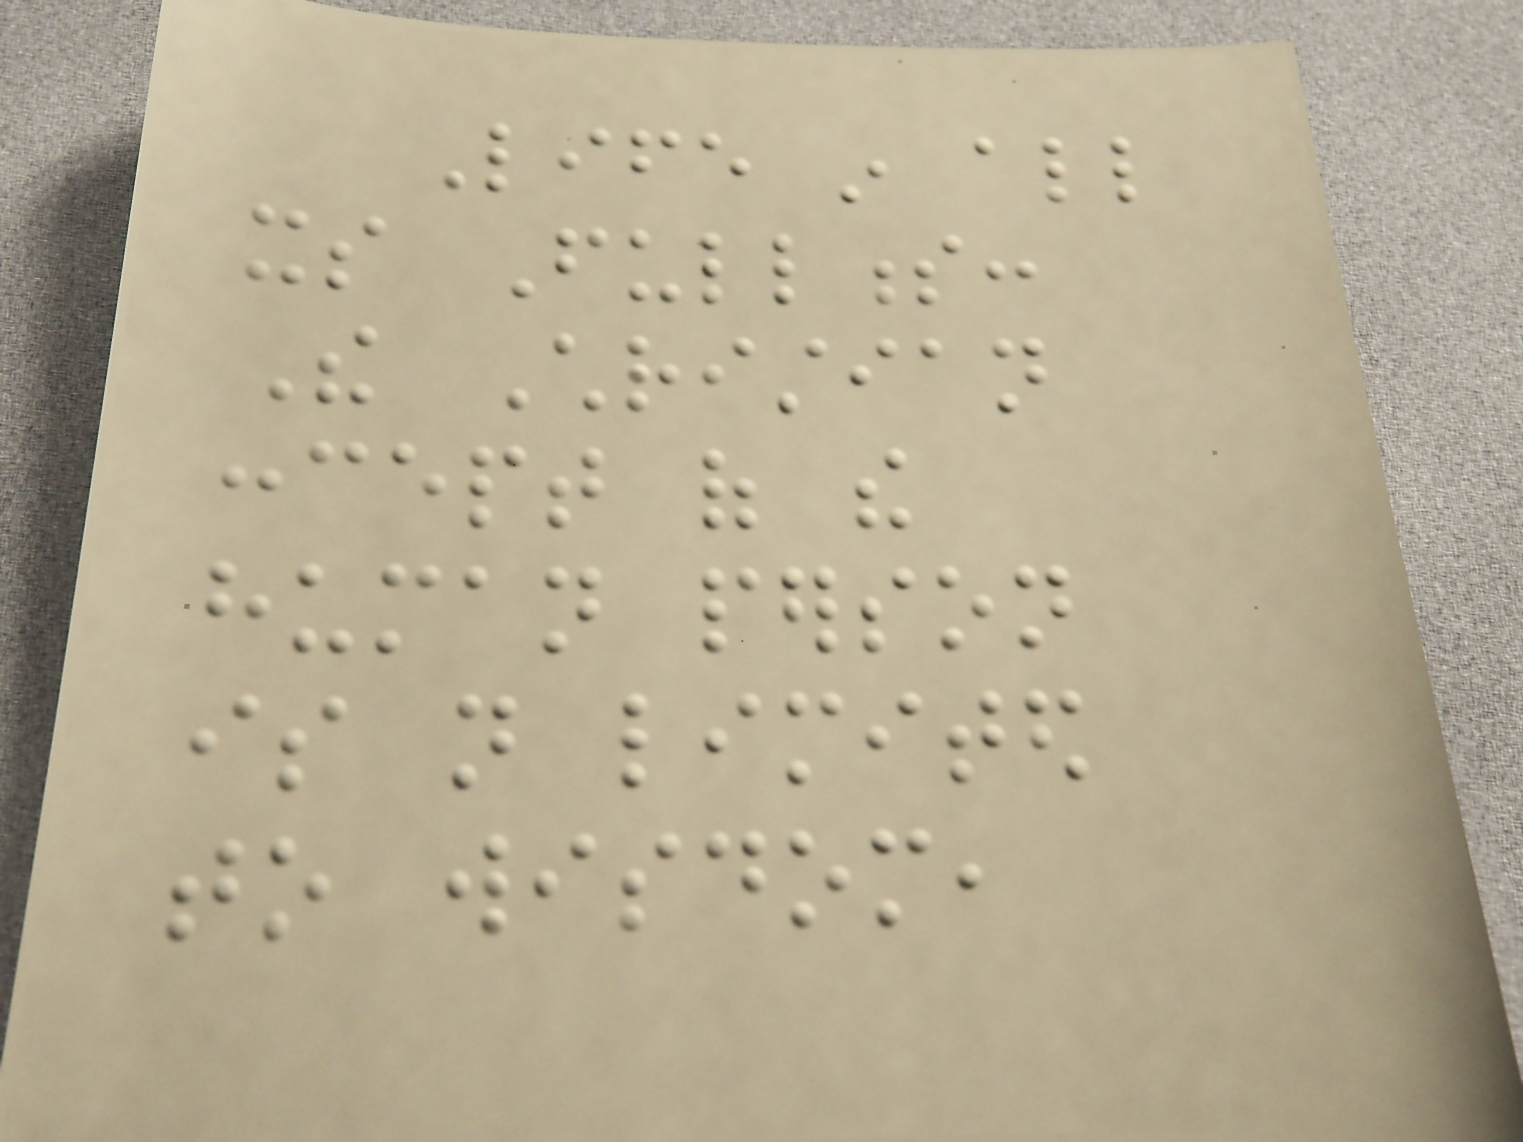Life in all
its Fullness:
The Christian
concept of the
human person
is not limited
to wisdom,
